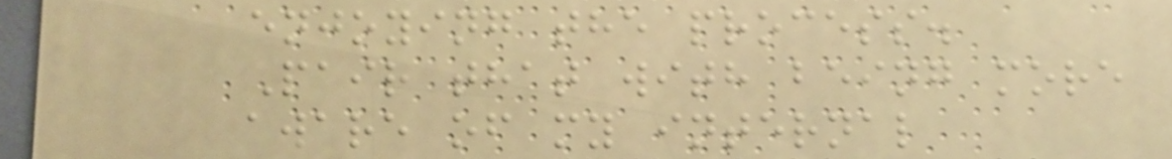enjoying the process.
Pair that with being more
aware of my internal
